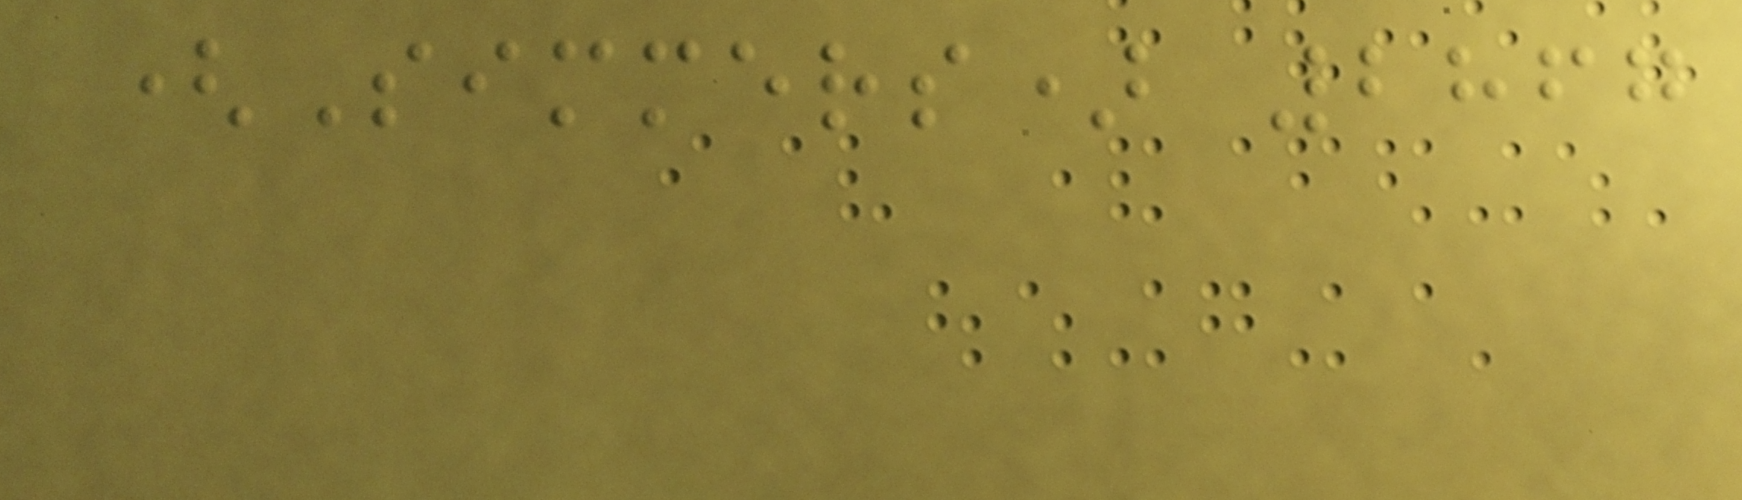(Simmers) 2867
